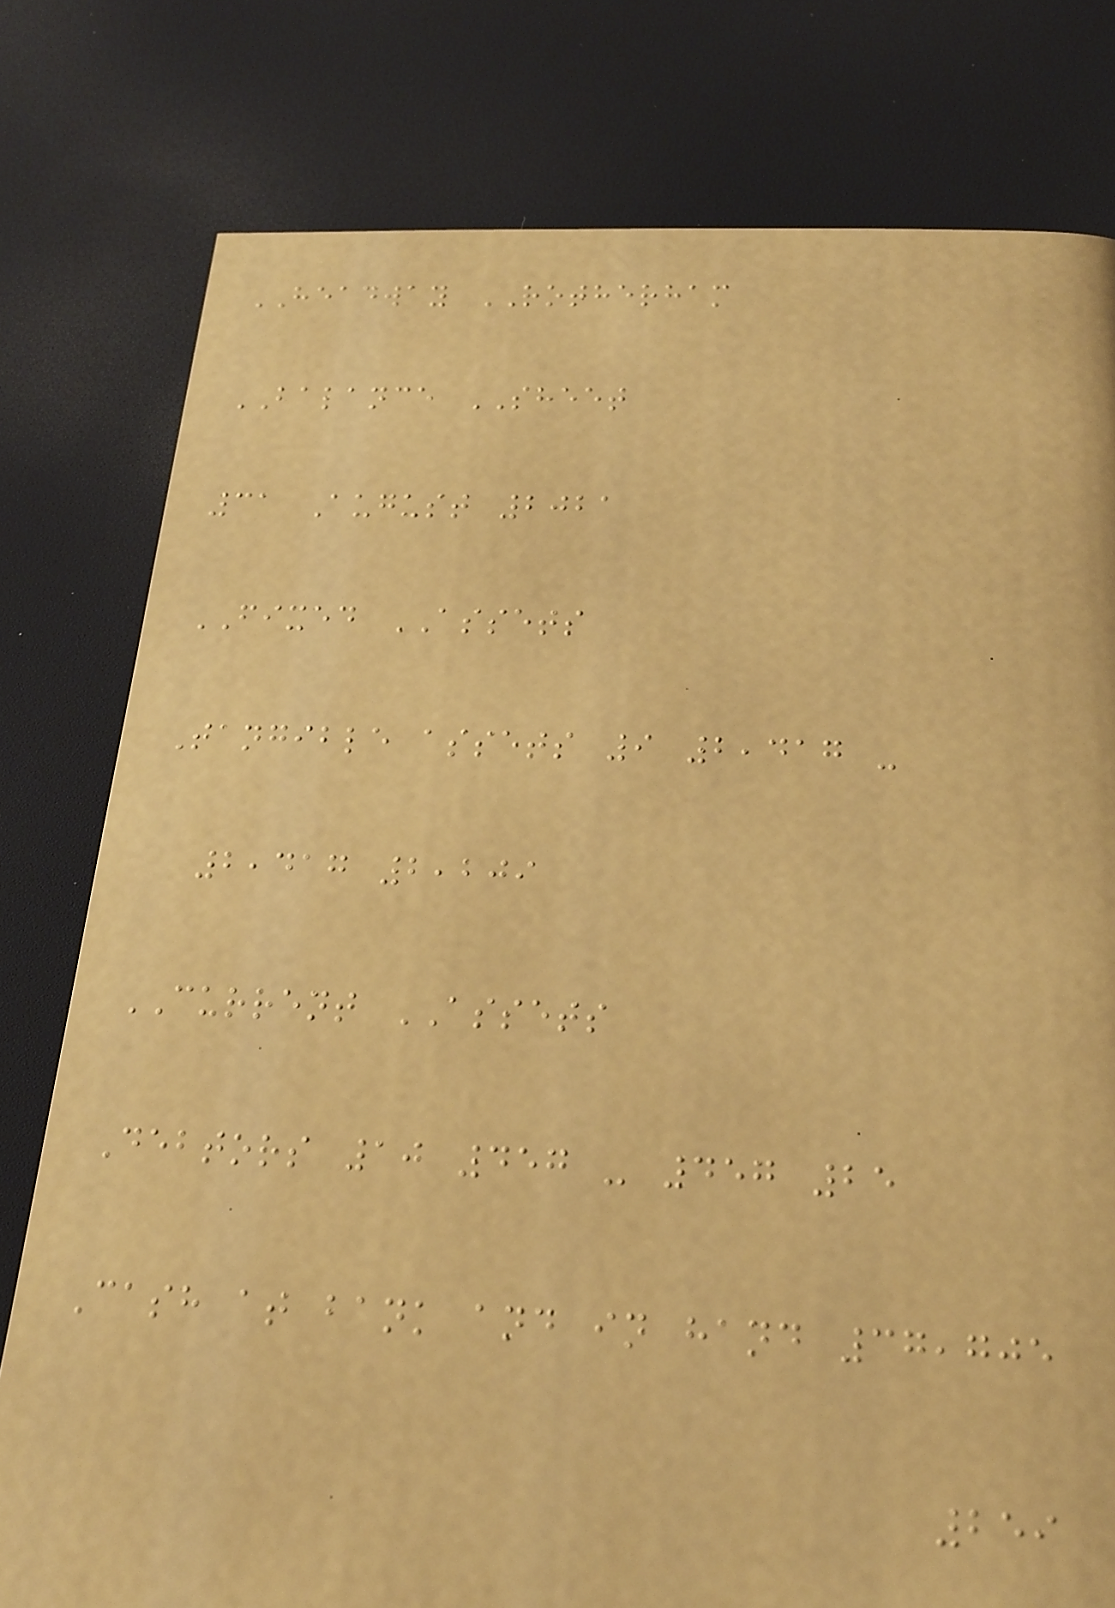HEADWAY ROTHERHAM
BALANCE SHEET
31 August 2021
FIXED ASSETS
Tangible assets 9 2,417 -
2,417 2,209
CURRENT ASSETS
Debtors 10 457 - 457 25
Cash at bank and in hand 37,705
259
